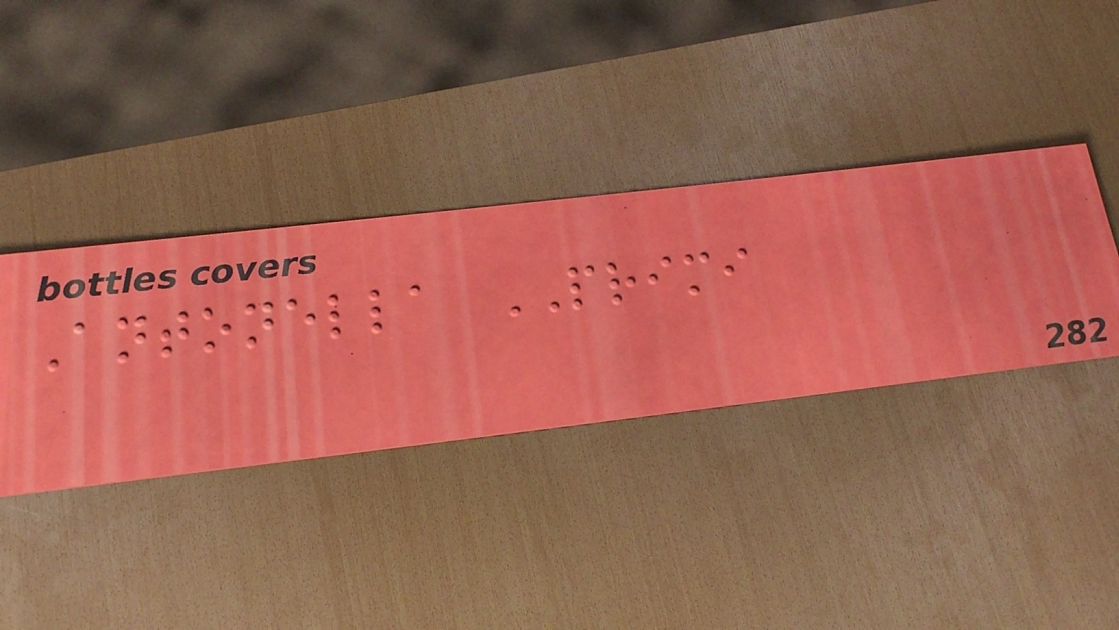Antonella PRIMI
